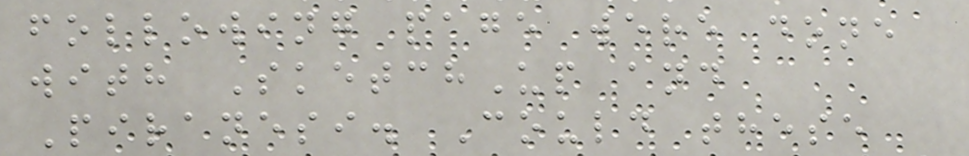following page were done
with SketchUp and
Piranesi. Could these
